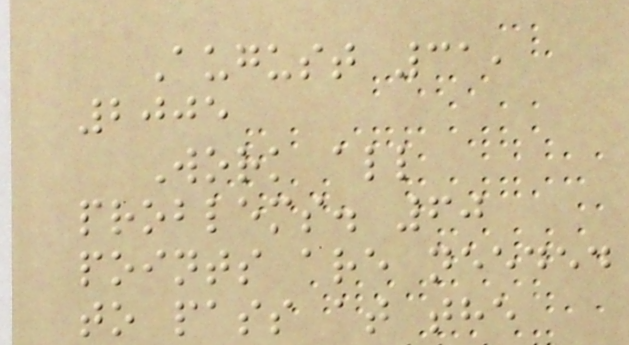August 31,
2005
Work all
problems. 60
points are needed
to pass at the
